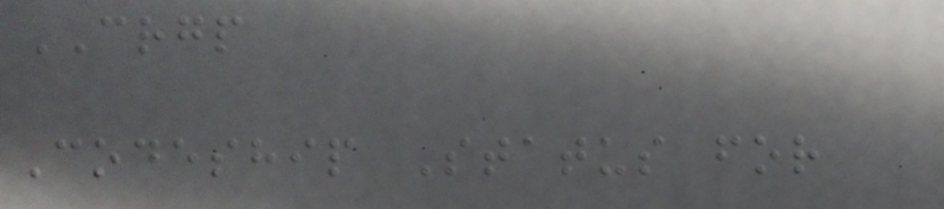CRGP
Codeship Status for
